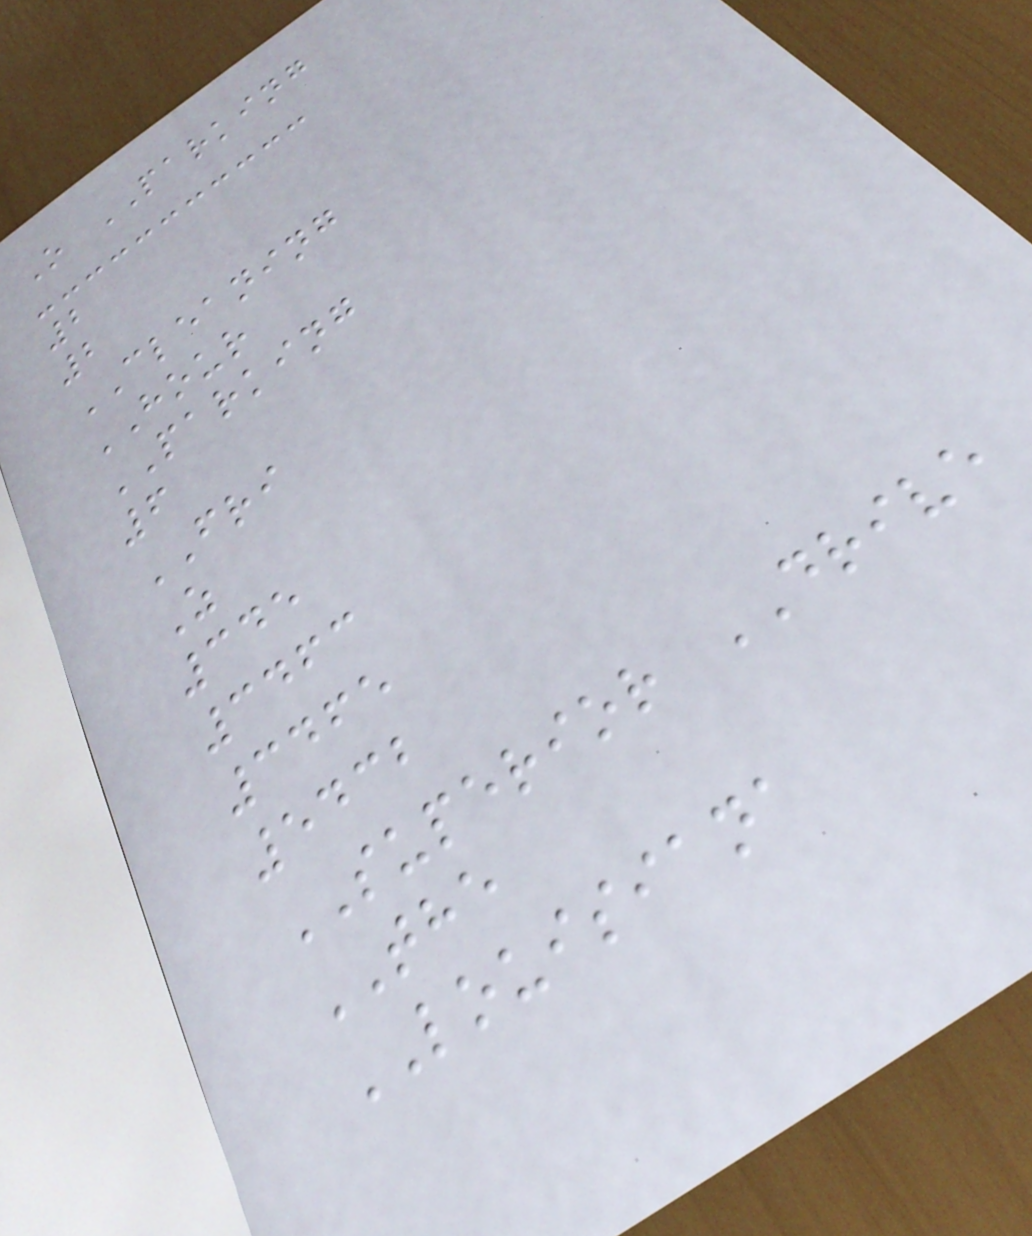O PARKING
2
2
CLEANING
HOUR
PARKING
6
FRI
Z
345
3463
3465
5432
SUPERIOR DRIVE
THE
LOUISIANA
